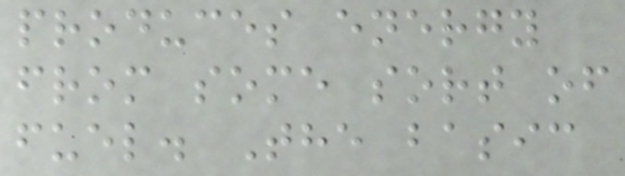produces energy
from some sort of
fuel. The basic
